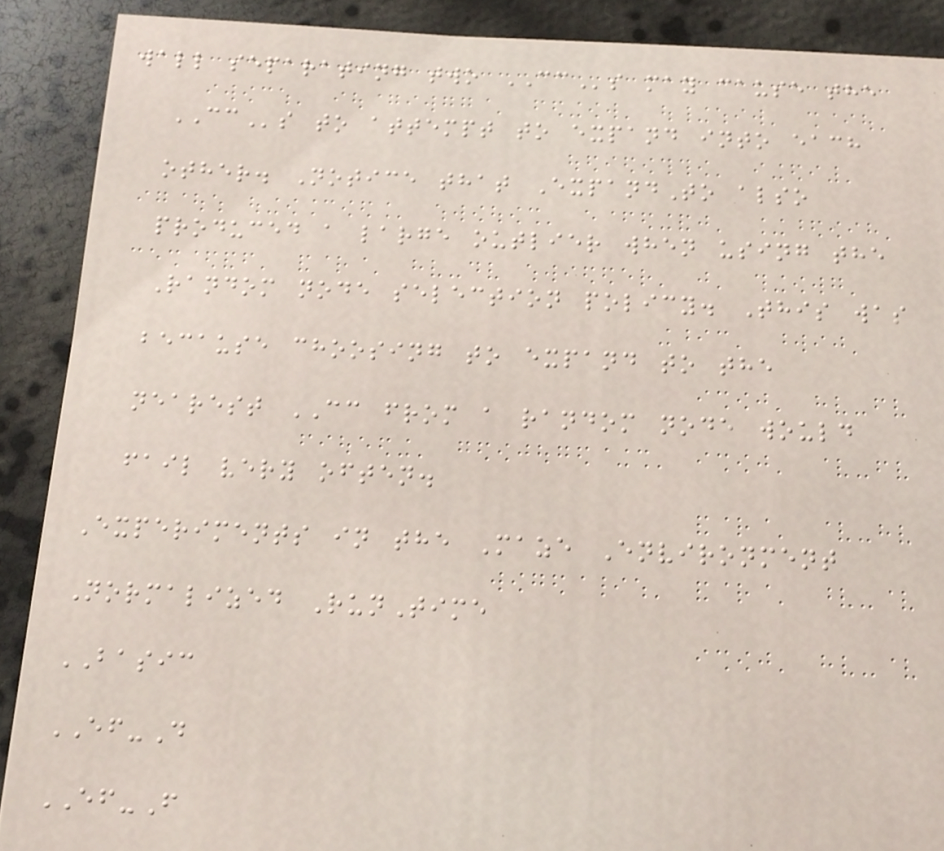wall separating two CCs may cause the
CCs to attempt to expand into each
other. Notice that ExpandTo also
produced a large outlier when using the
Random node selection policy. This was
because choosing to expand to the
nearest CC from a random node would
fail very often.
Experiments in the Maze Environment
Normalized RunTime
BASIC
EF-D
EF-F
